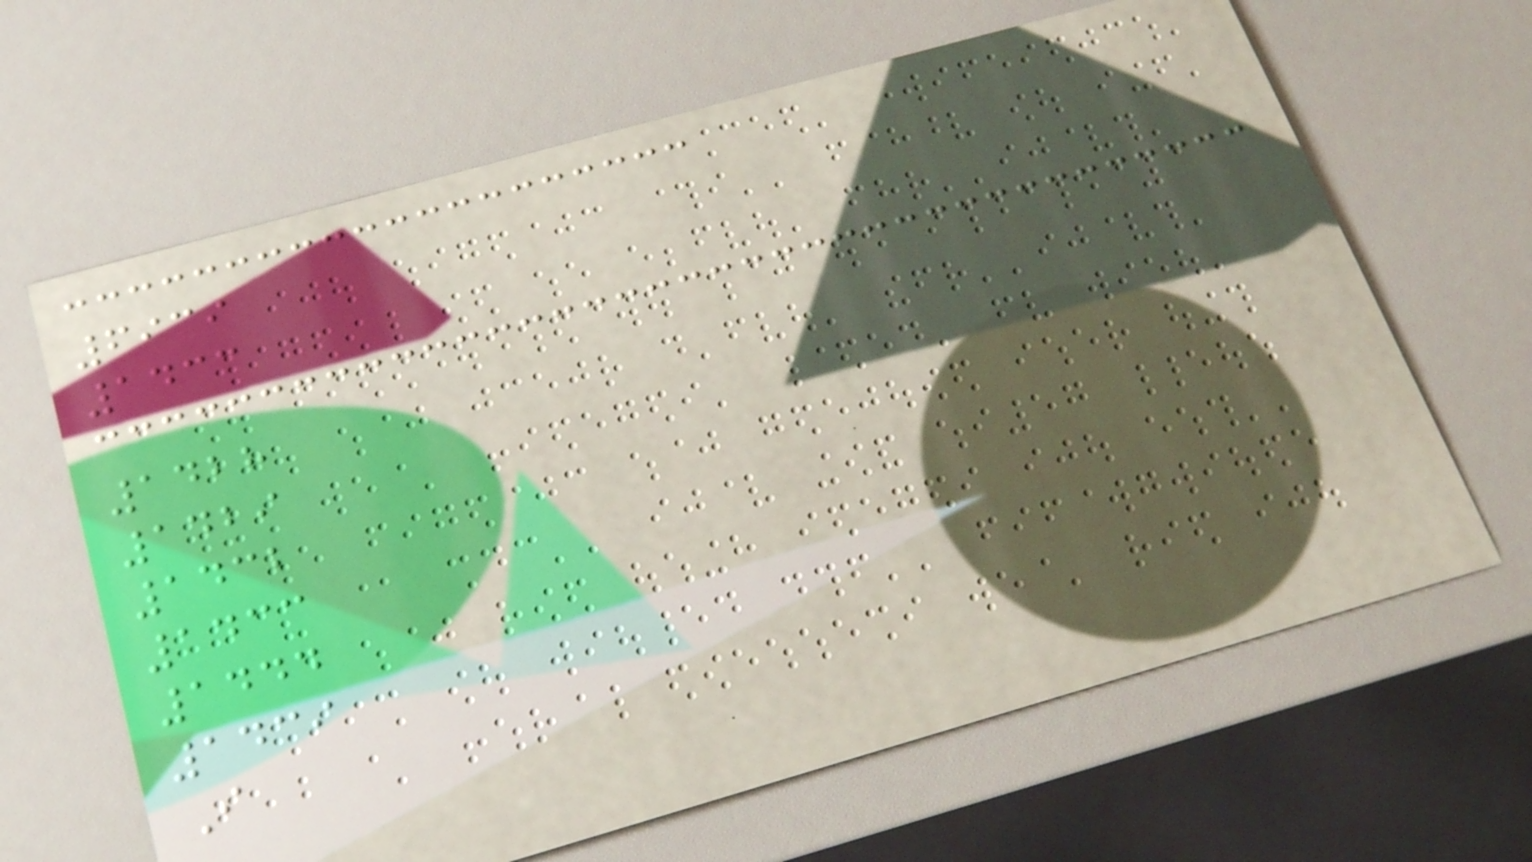6939
1433
1428
1429
1432
1433
1444
1439
I
